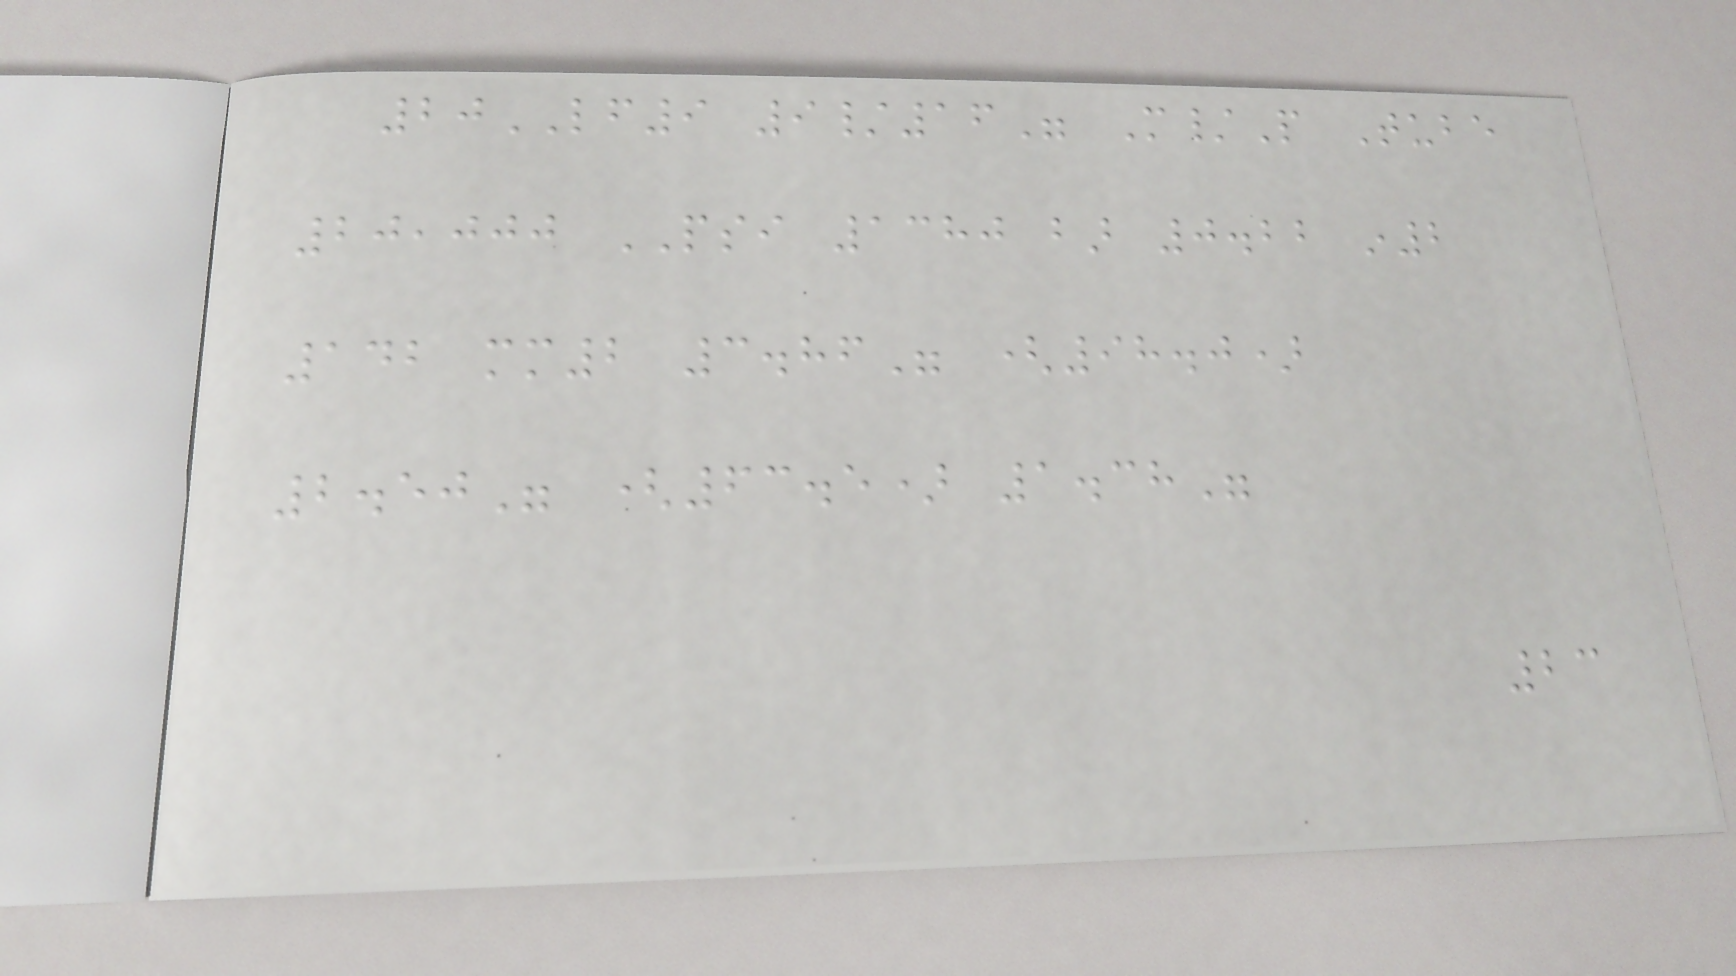20LF9 9/16" M/P Tube
20,000 PSI 1380 bar 0.22 in2
142 mm2 3.86" (98.0)
2.50" (63.5) 1.38"
23
